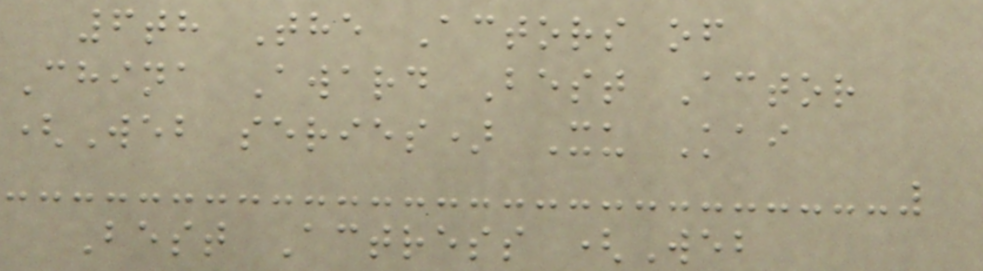6th The Actors of
China Award Best Actor
(Web series) Xu Kai
Best Actress (Web
